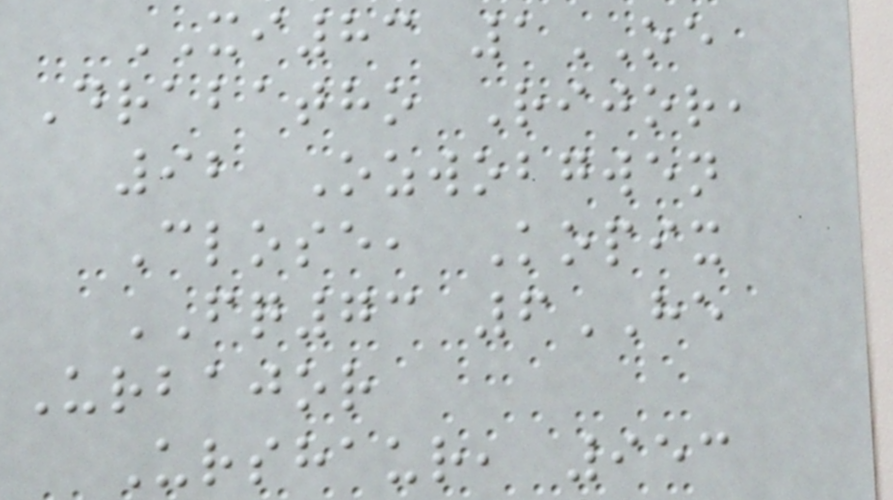XI83 1OE
Drabatho Rijor,
92 Ozwobgwen
Close, Kopix
FQ73 6HE
Urbajor
Urshaur, 953
